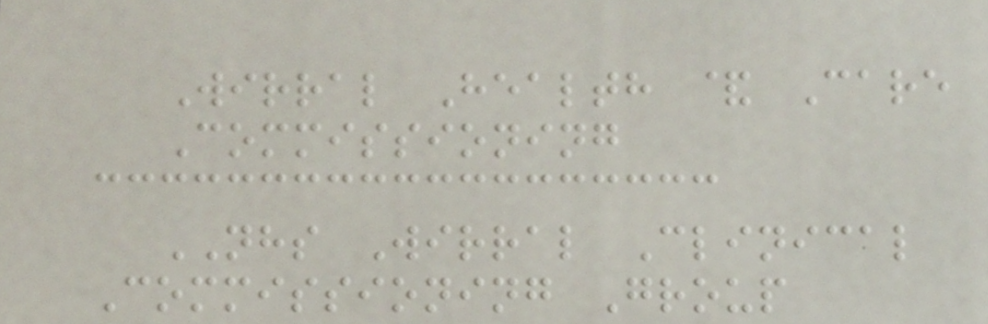Wirral Health & Care
Commissioning
NHS Wirral Clinical
Commissioning Group
